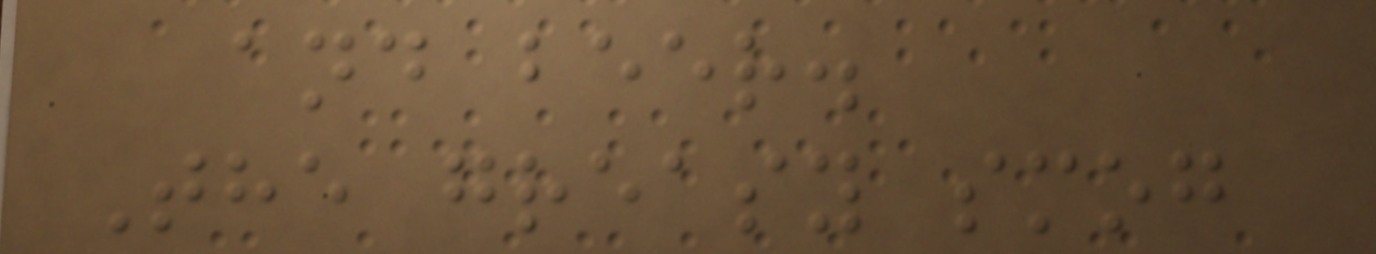and beer.
The greasy smog
